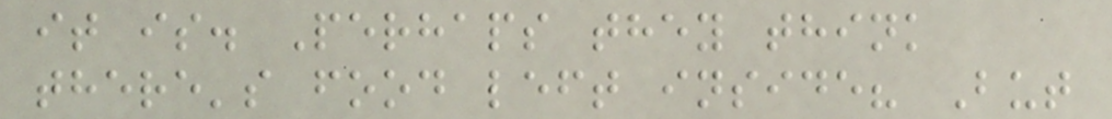it is. Perhaps they think
there's food left inside? But
